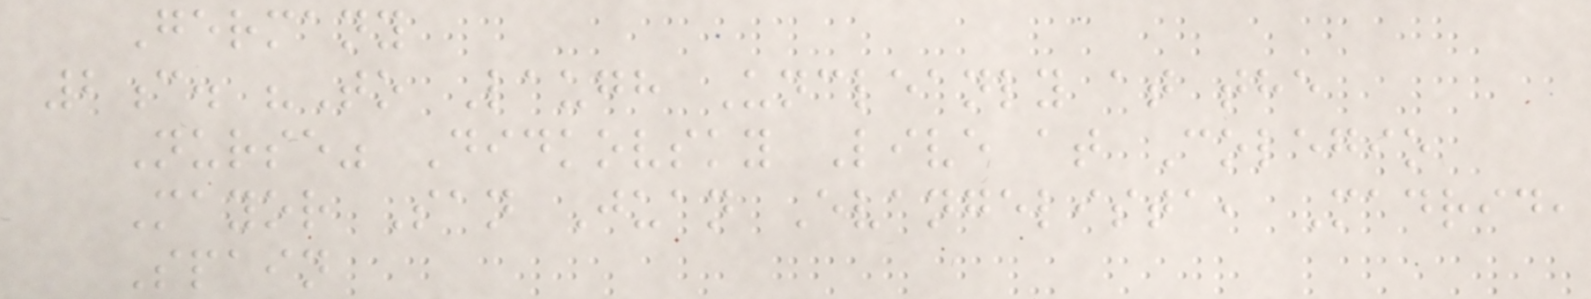Germany
2c. "To Laugh Uncleanly at the
Nurse" Didkovsky Live at Colegio
Mayor San Juan Evangelista, Madrid,
Spain
